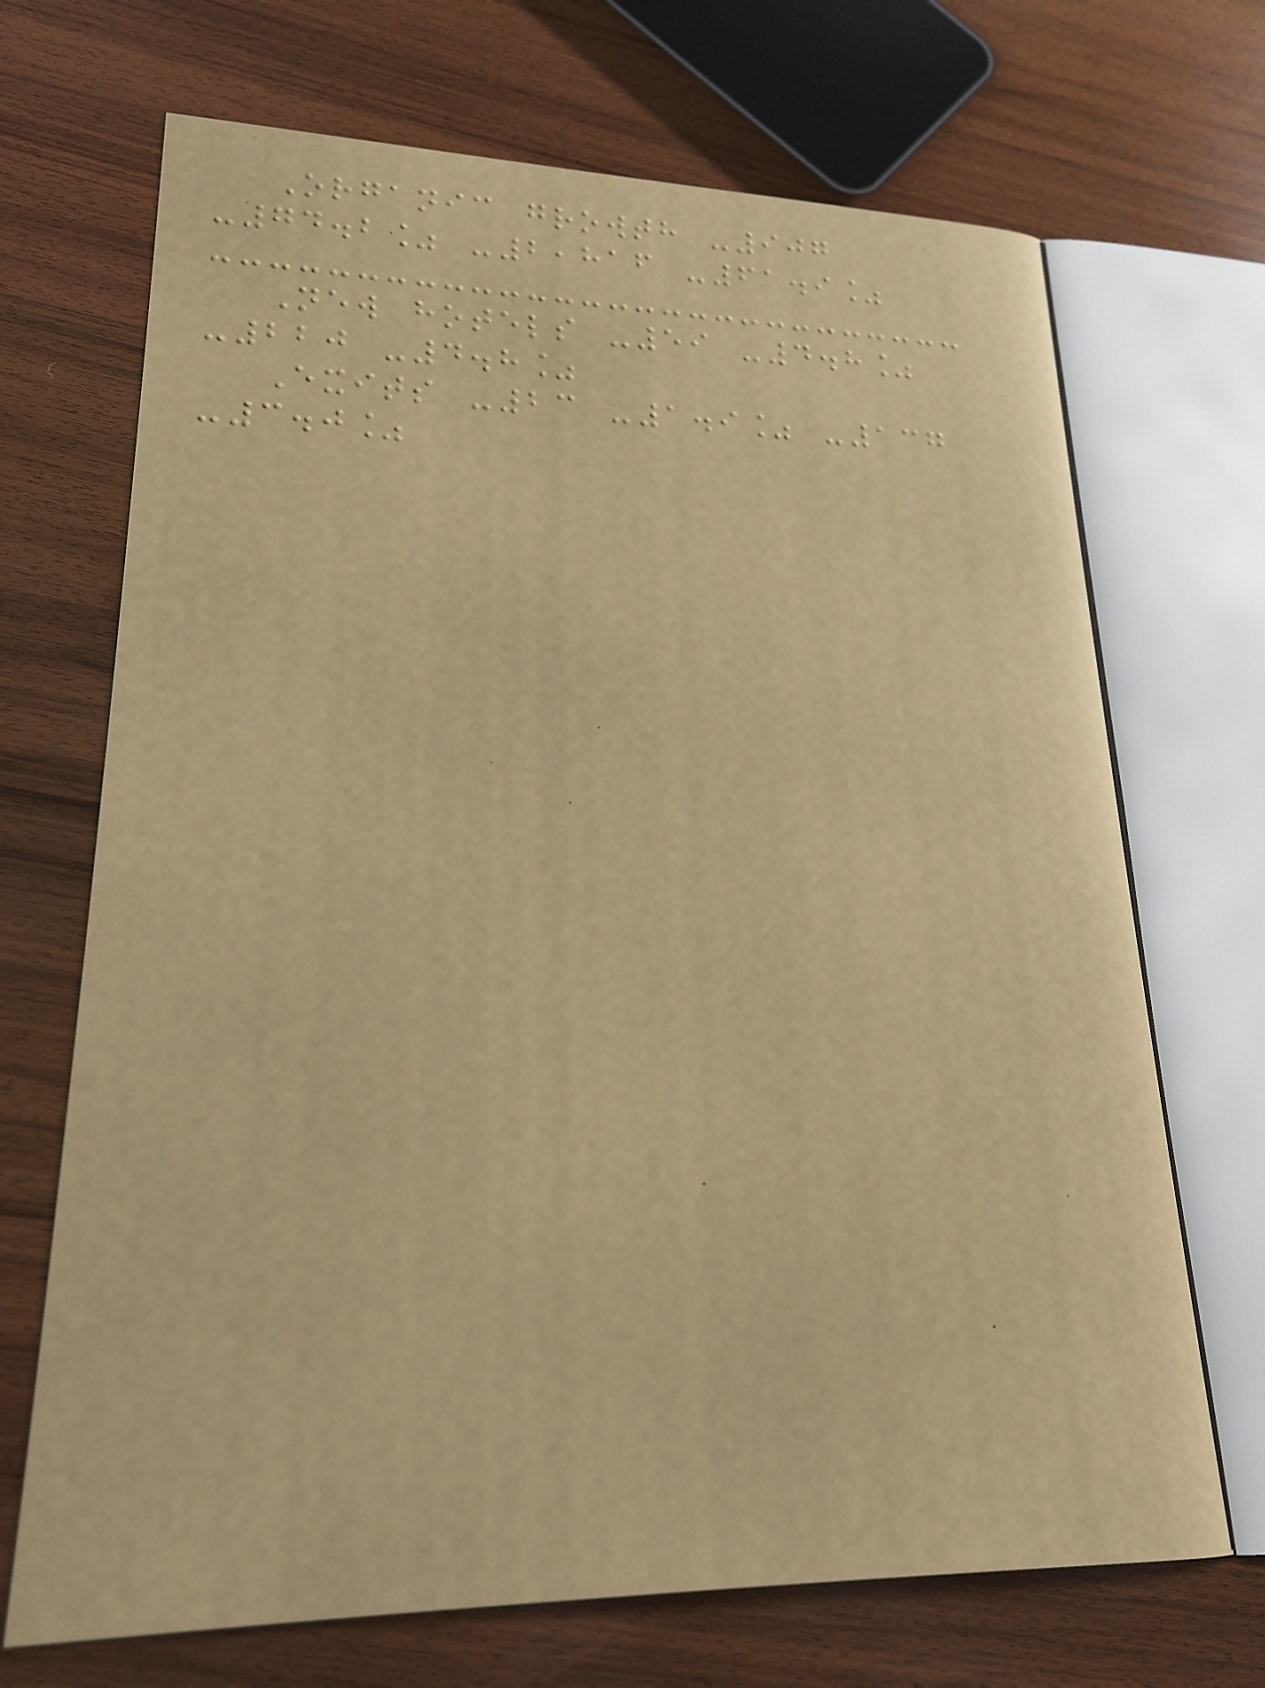Organic growth -907
-74.2% -2,816 -61.9%
New hotels -59 -4.8%
-220 -4.8%
Exits -23 -1.9% -137
-3.0%
